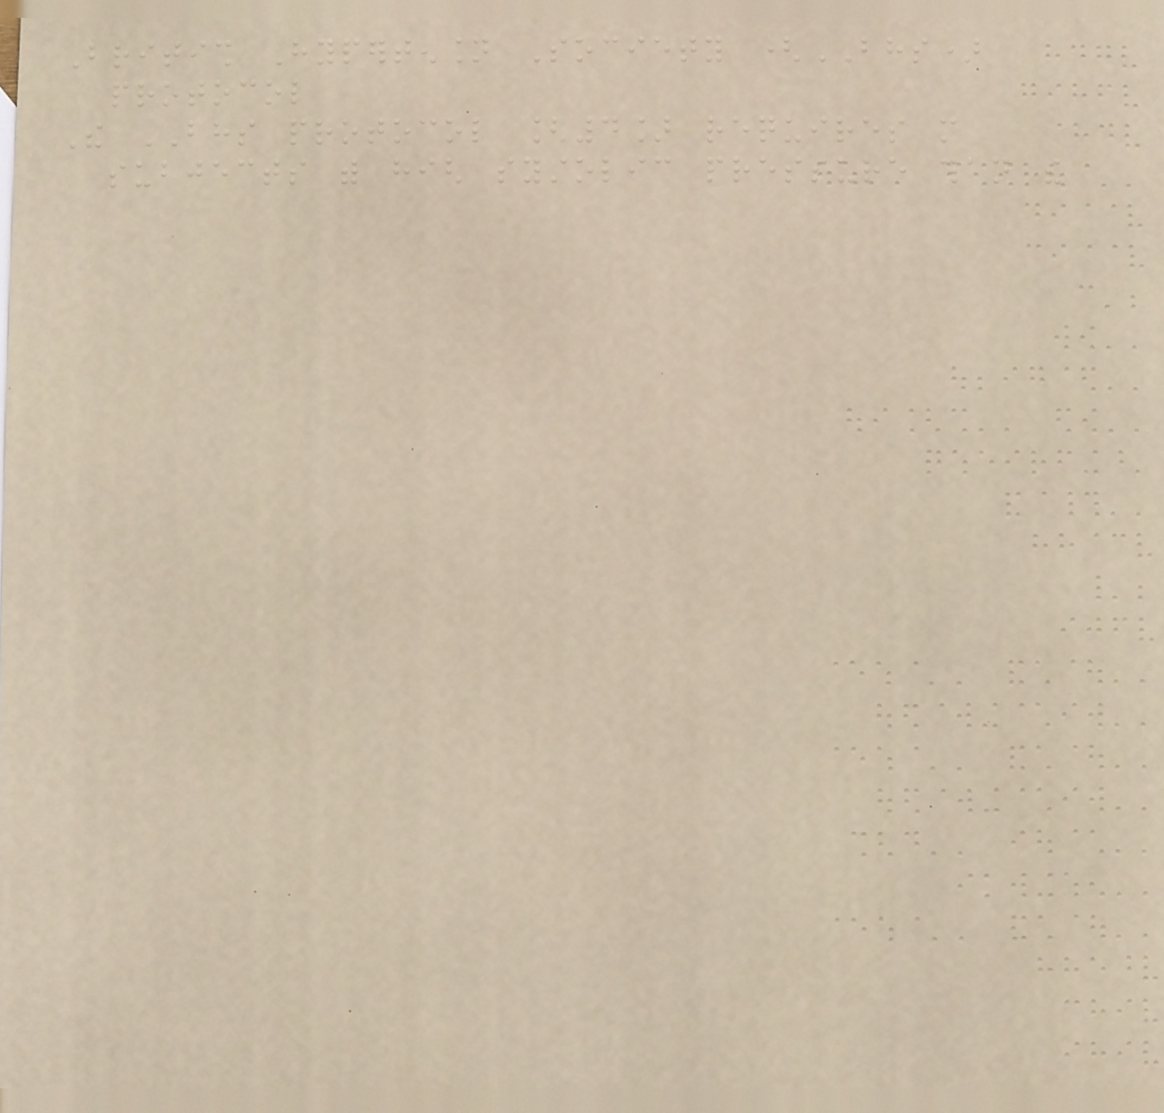British Hypertension Society (BHS)
protocol
The BHS protocol [4] requires more
subjects with high systolic pressure than the
